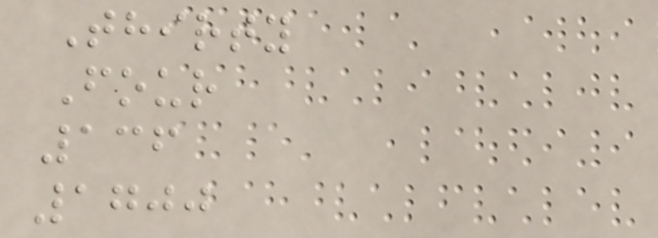Thirty
Four
136
1700
